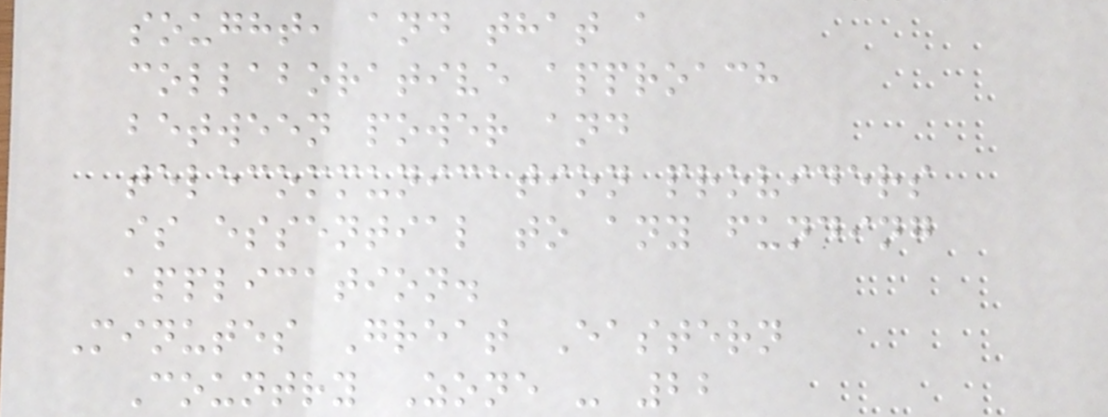sought, and that a
collaborative approach
between power and
telecommunication providers
is essential to any funding
application.
Minutes Great Eastern
Country Zone - 22
